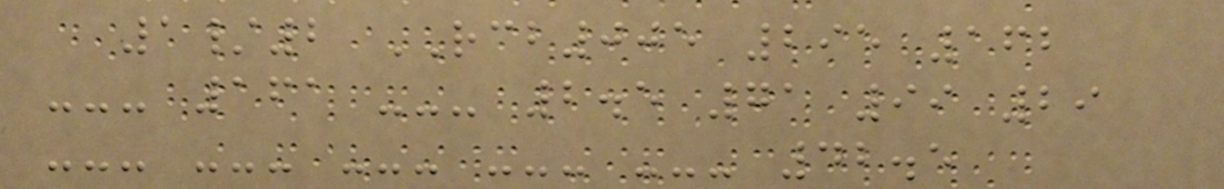1/2 RCB005 295 162
--- 161 --- 2.5 71 99 29
--- --- --- --- --- 42.5
